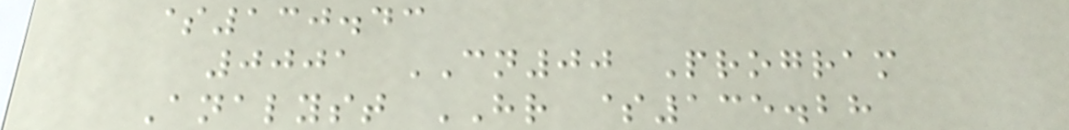$130.43
0001 CN00 Program
Analyst HR $135.28
